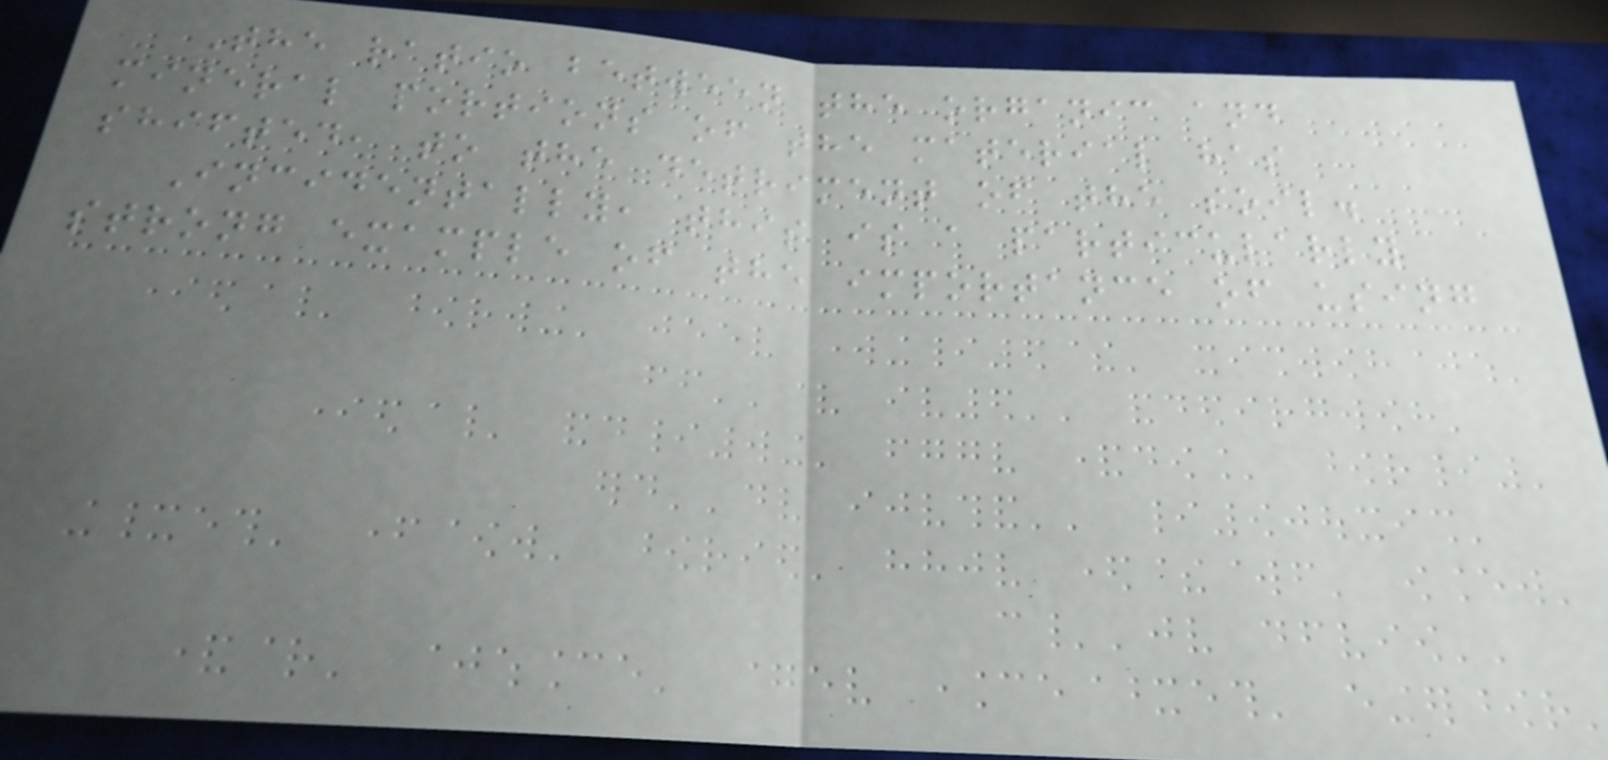The ratio between the organic and
mineral portions of the material has
shifted, to the detriment of the soil.
Incidentally, this is a particularly
strong example of the importance of using
